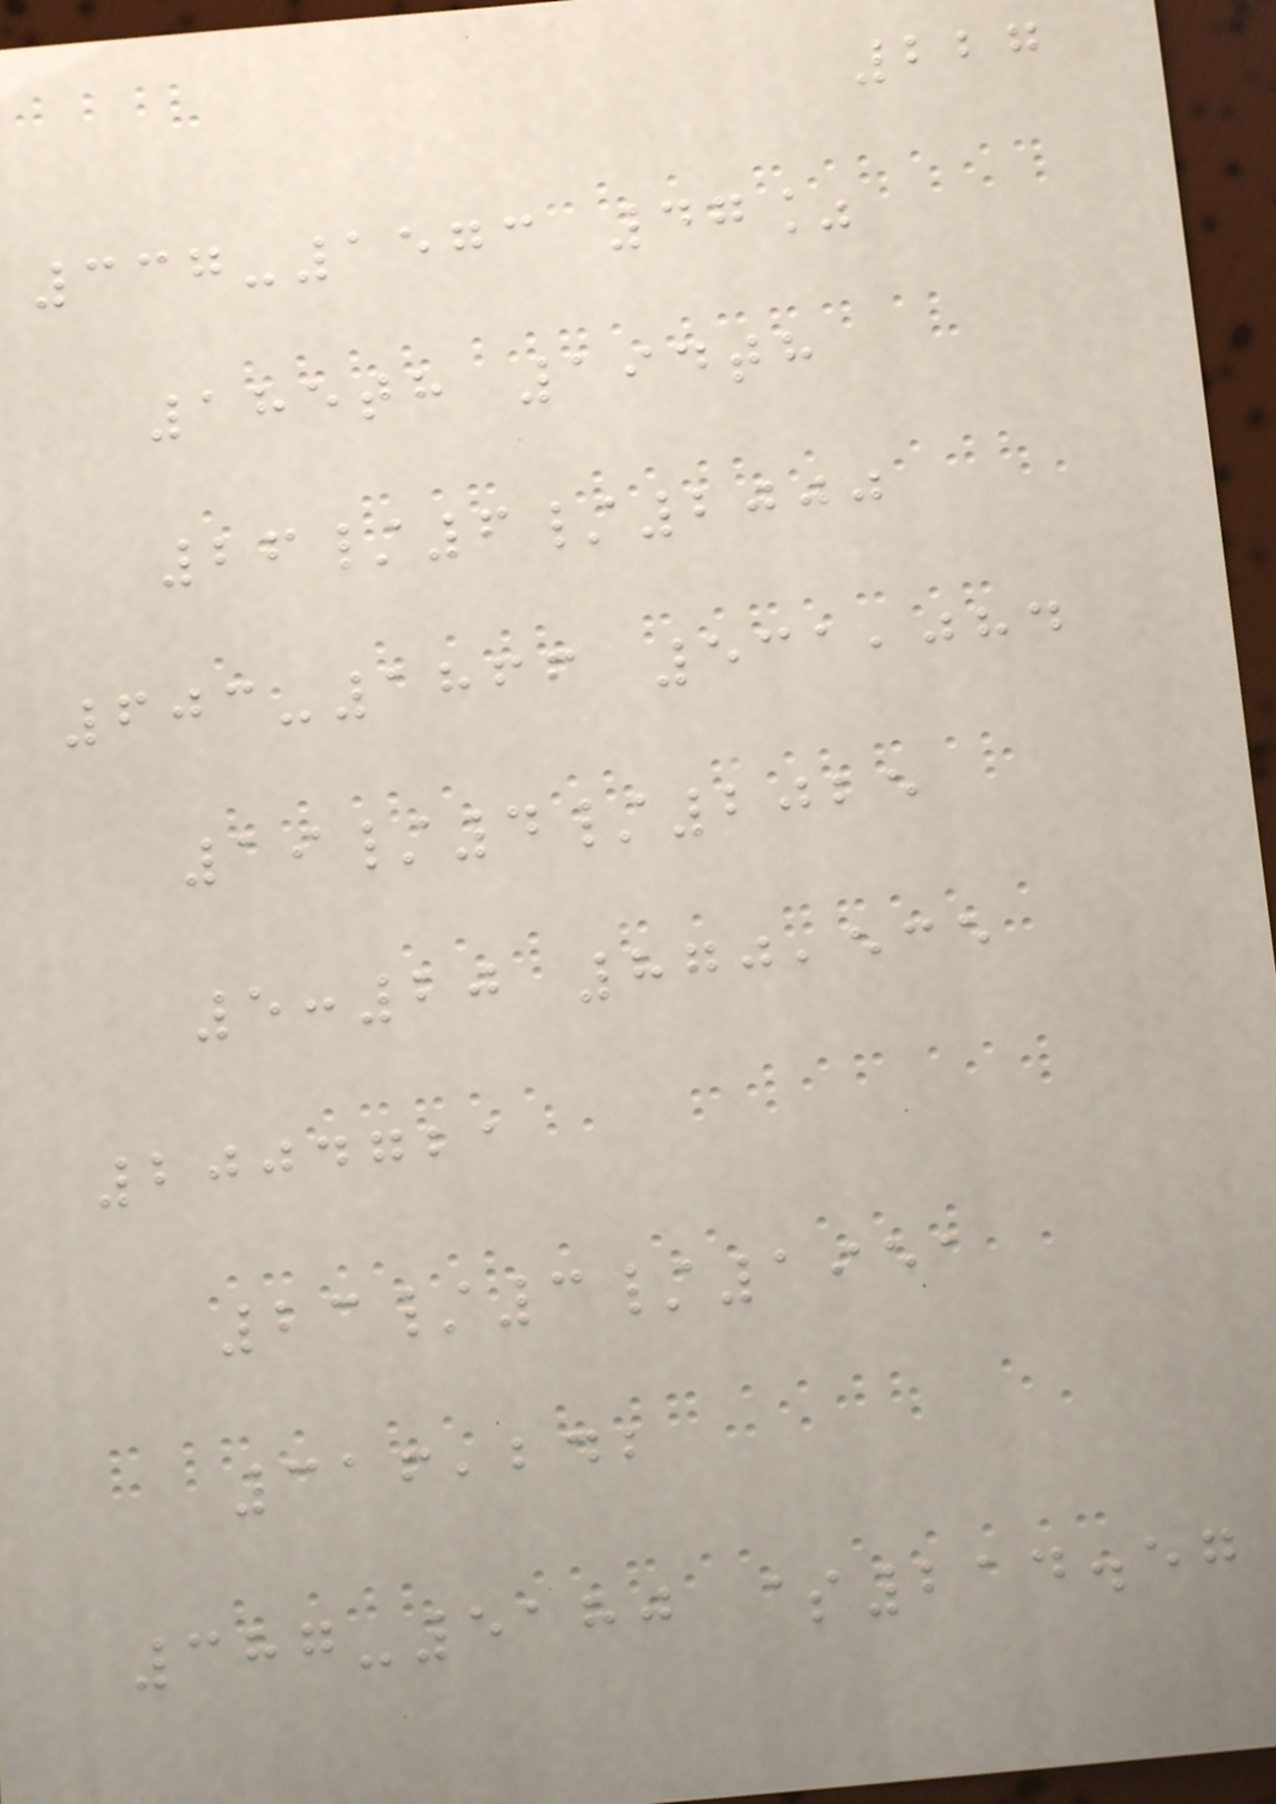227
337-1573 47%
185th 194th
26/6/2000
603-1866 531,084
19/4/2025
5:20 870,535
2004721
23/3/1951
316,242
387-5180 $214.57
